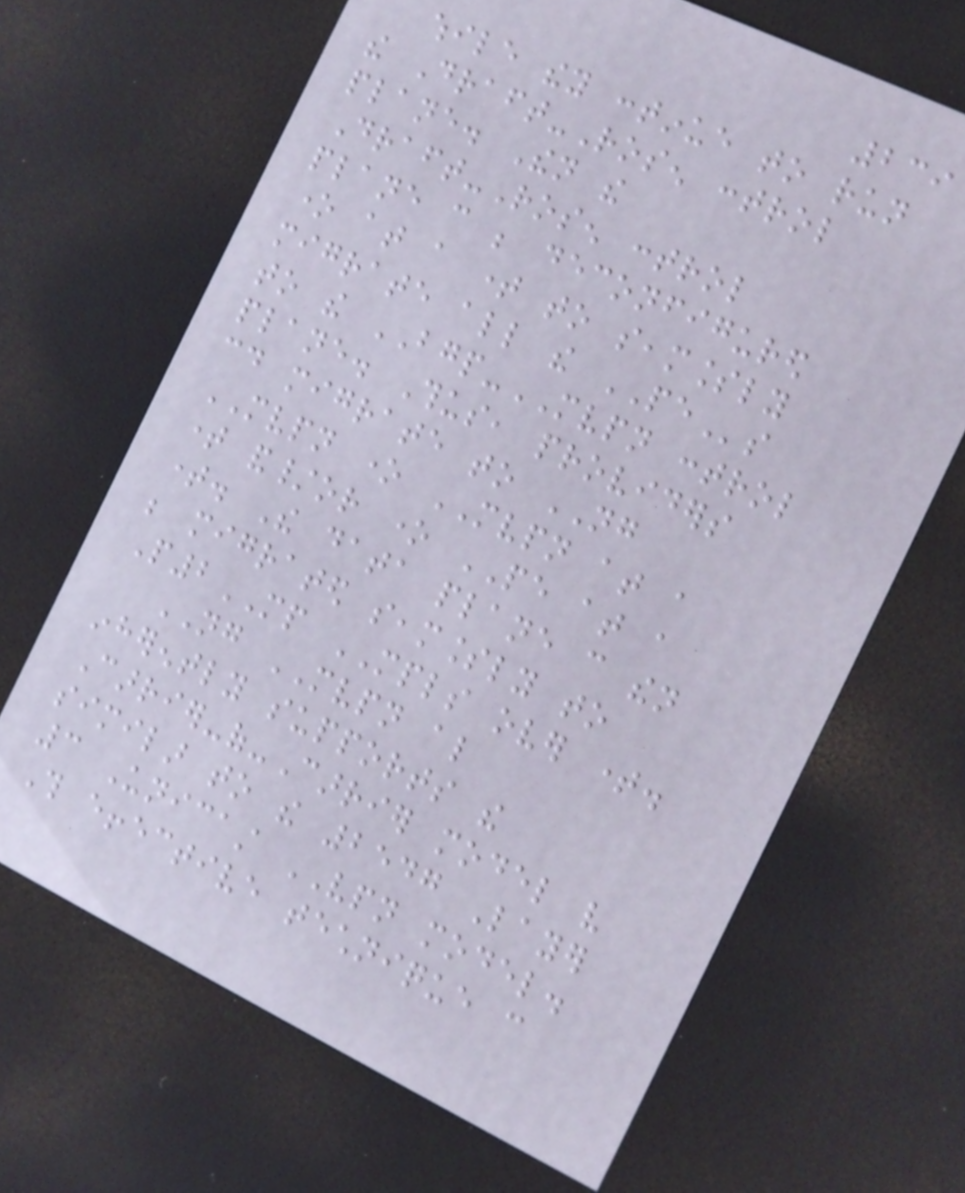239
while they continue to run
the Draft-Rosen control
plane. Then the
Draft-Rosen control
plane can be deconfigured
one at a time to seamlessly
migrate all the PEs
to the BGP-MVPN control
plane. Thus, providers
could migrate to NG
MVPN one MVPN at a
time and/or one PE at a
time. The data plane can then
be migrated seamlessly to
P2MP MPLS over time.
NG MVPN also
inherently supports the
Carrier-of-Carrier model very
similar to the 2547 Layer
3 Unicast VPN model.
This effective technique can
